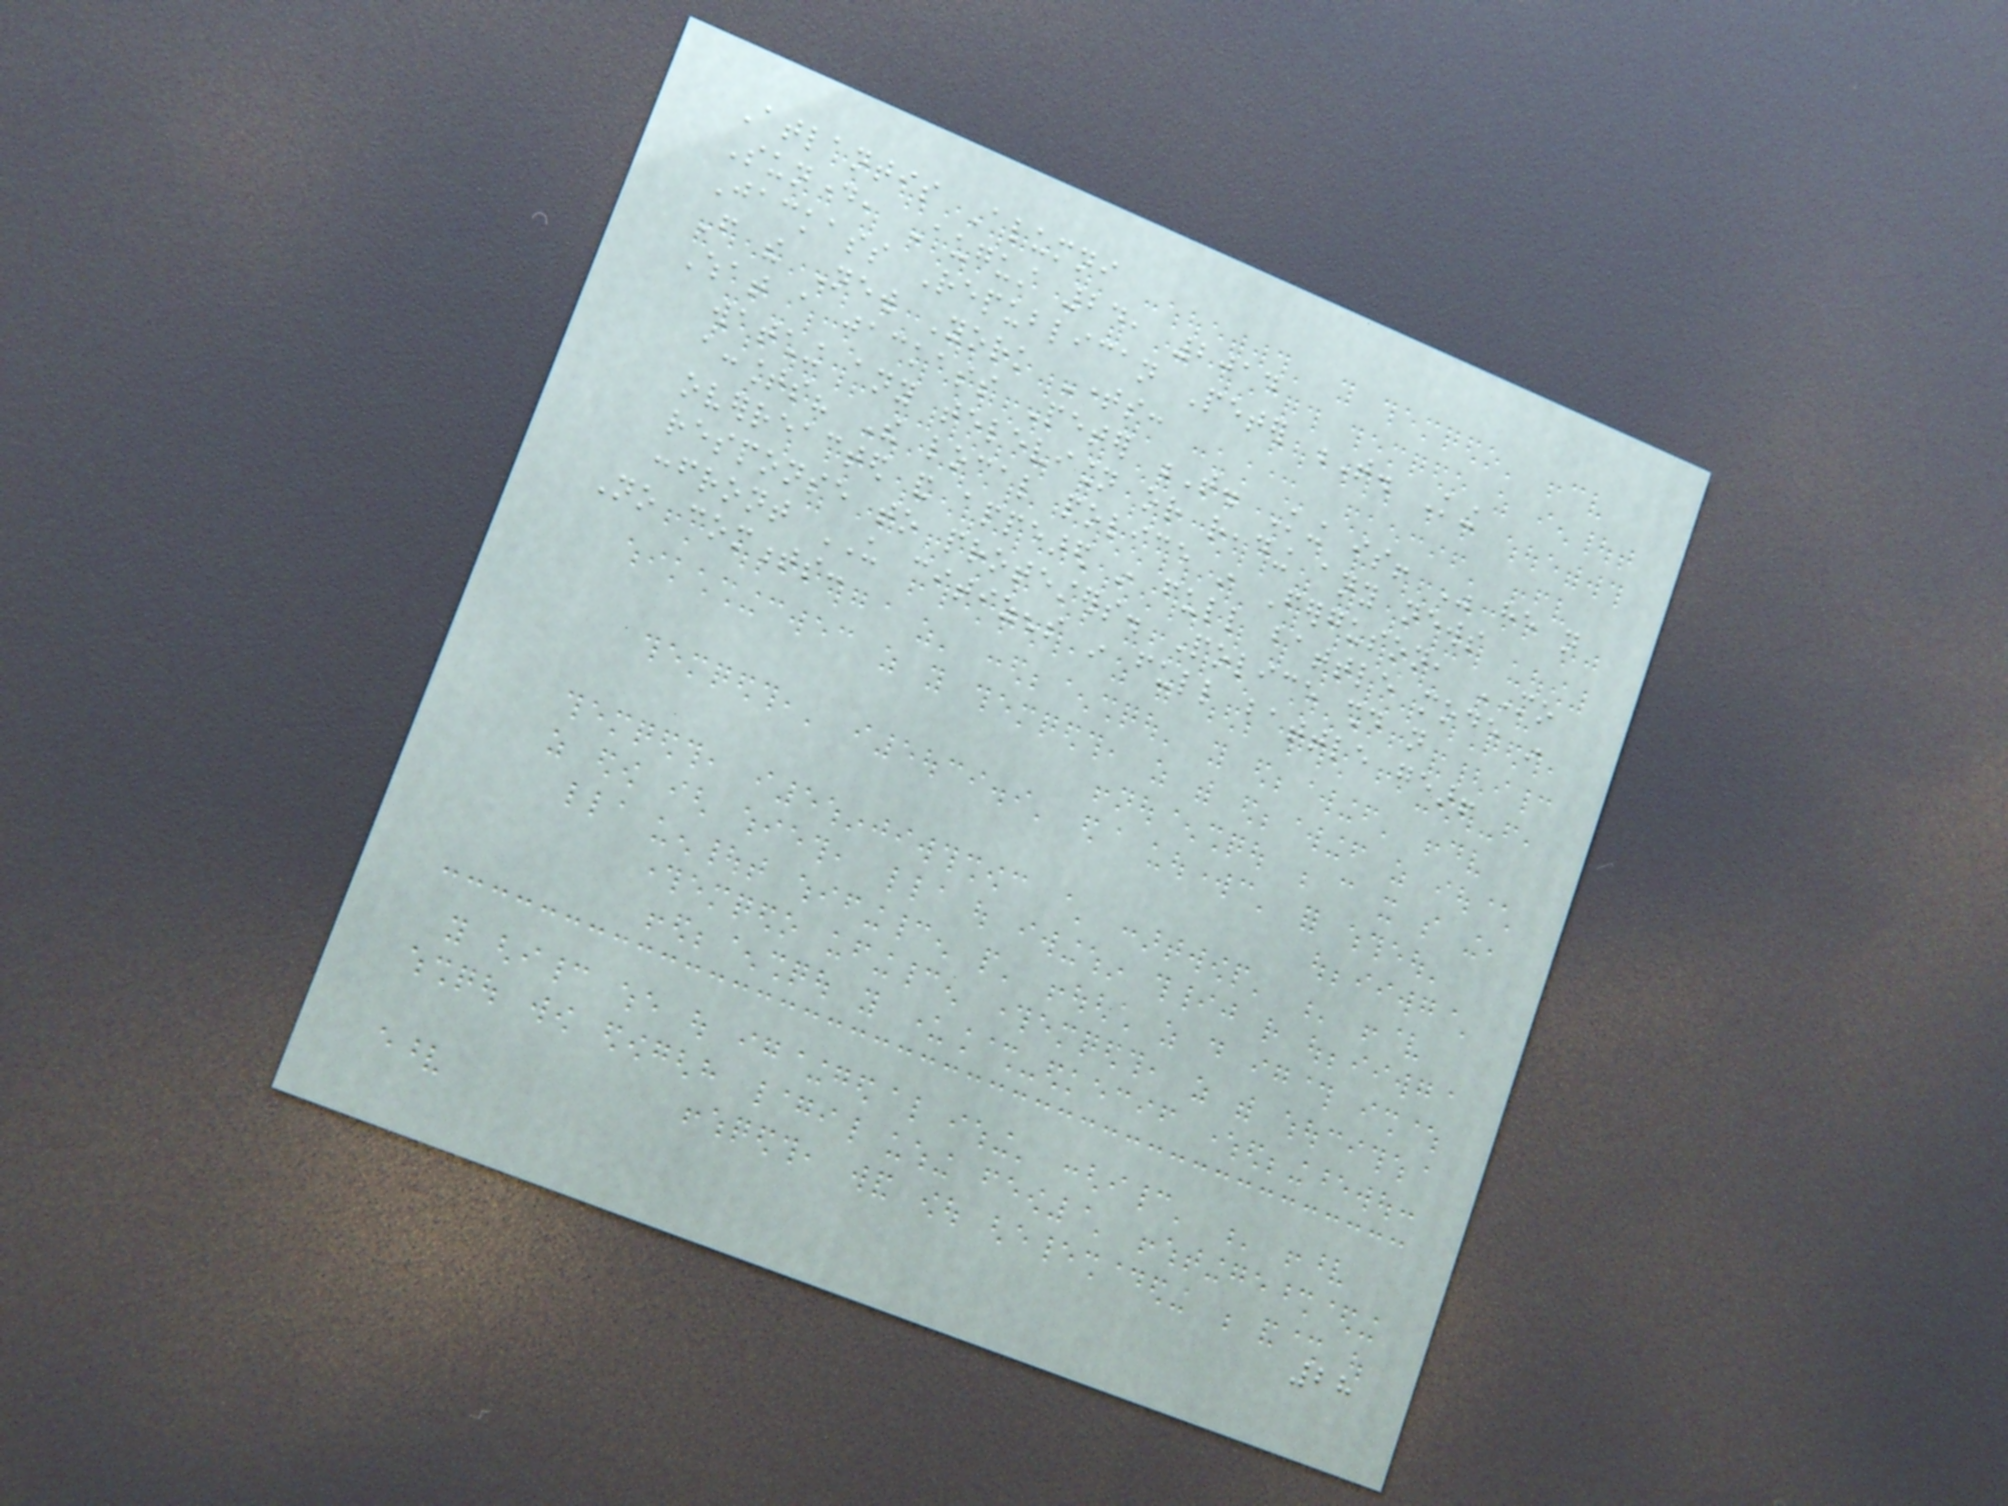Atlantis Alumni
Sunday, August 24, 2014
Jackass Republican Peter T. King
From the New York Times:
What a jackass Peter T. King is! Was he not
watching any television or reading any news
accounts? The local police in Ferguson, MO
overreacted and appeared in full battle mode in
response to protesters. Police should not
confront US citizens in full battle gear!
No comments:
28
